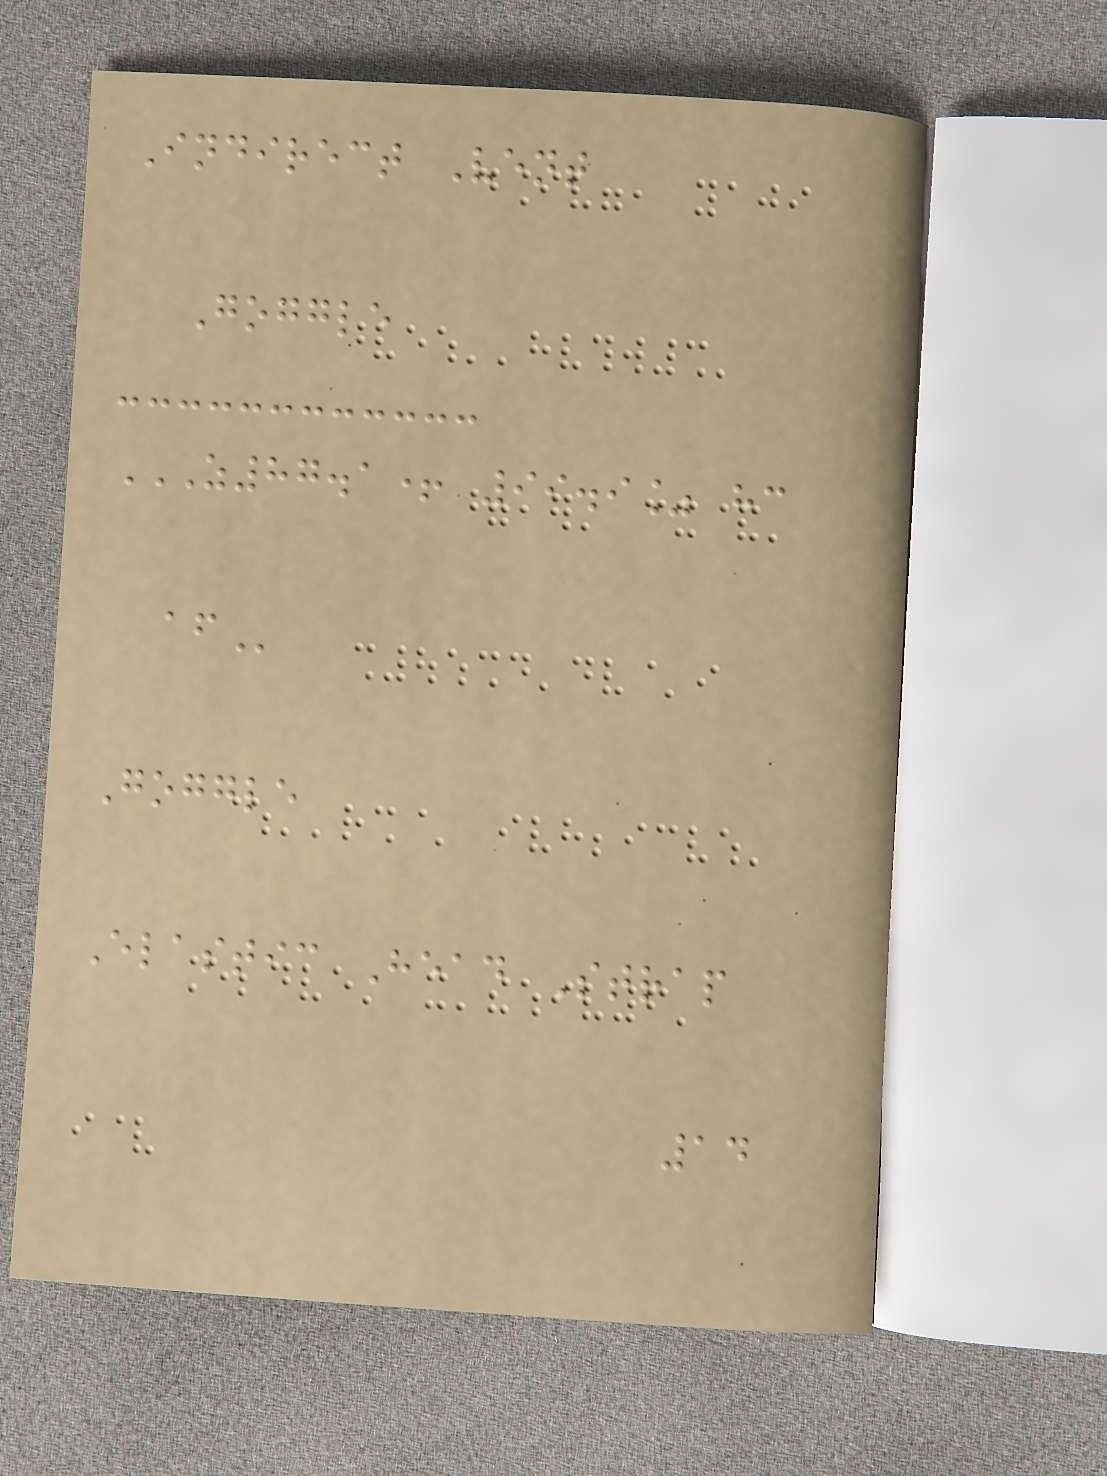Indirect Vent
Goggle
Z87.1+ 99.9% HC
AF
Goggle
Elastic Head Strap
14
